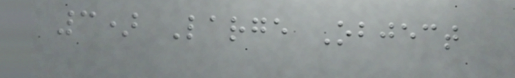3) Large Object
